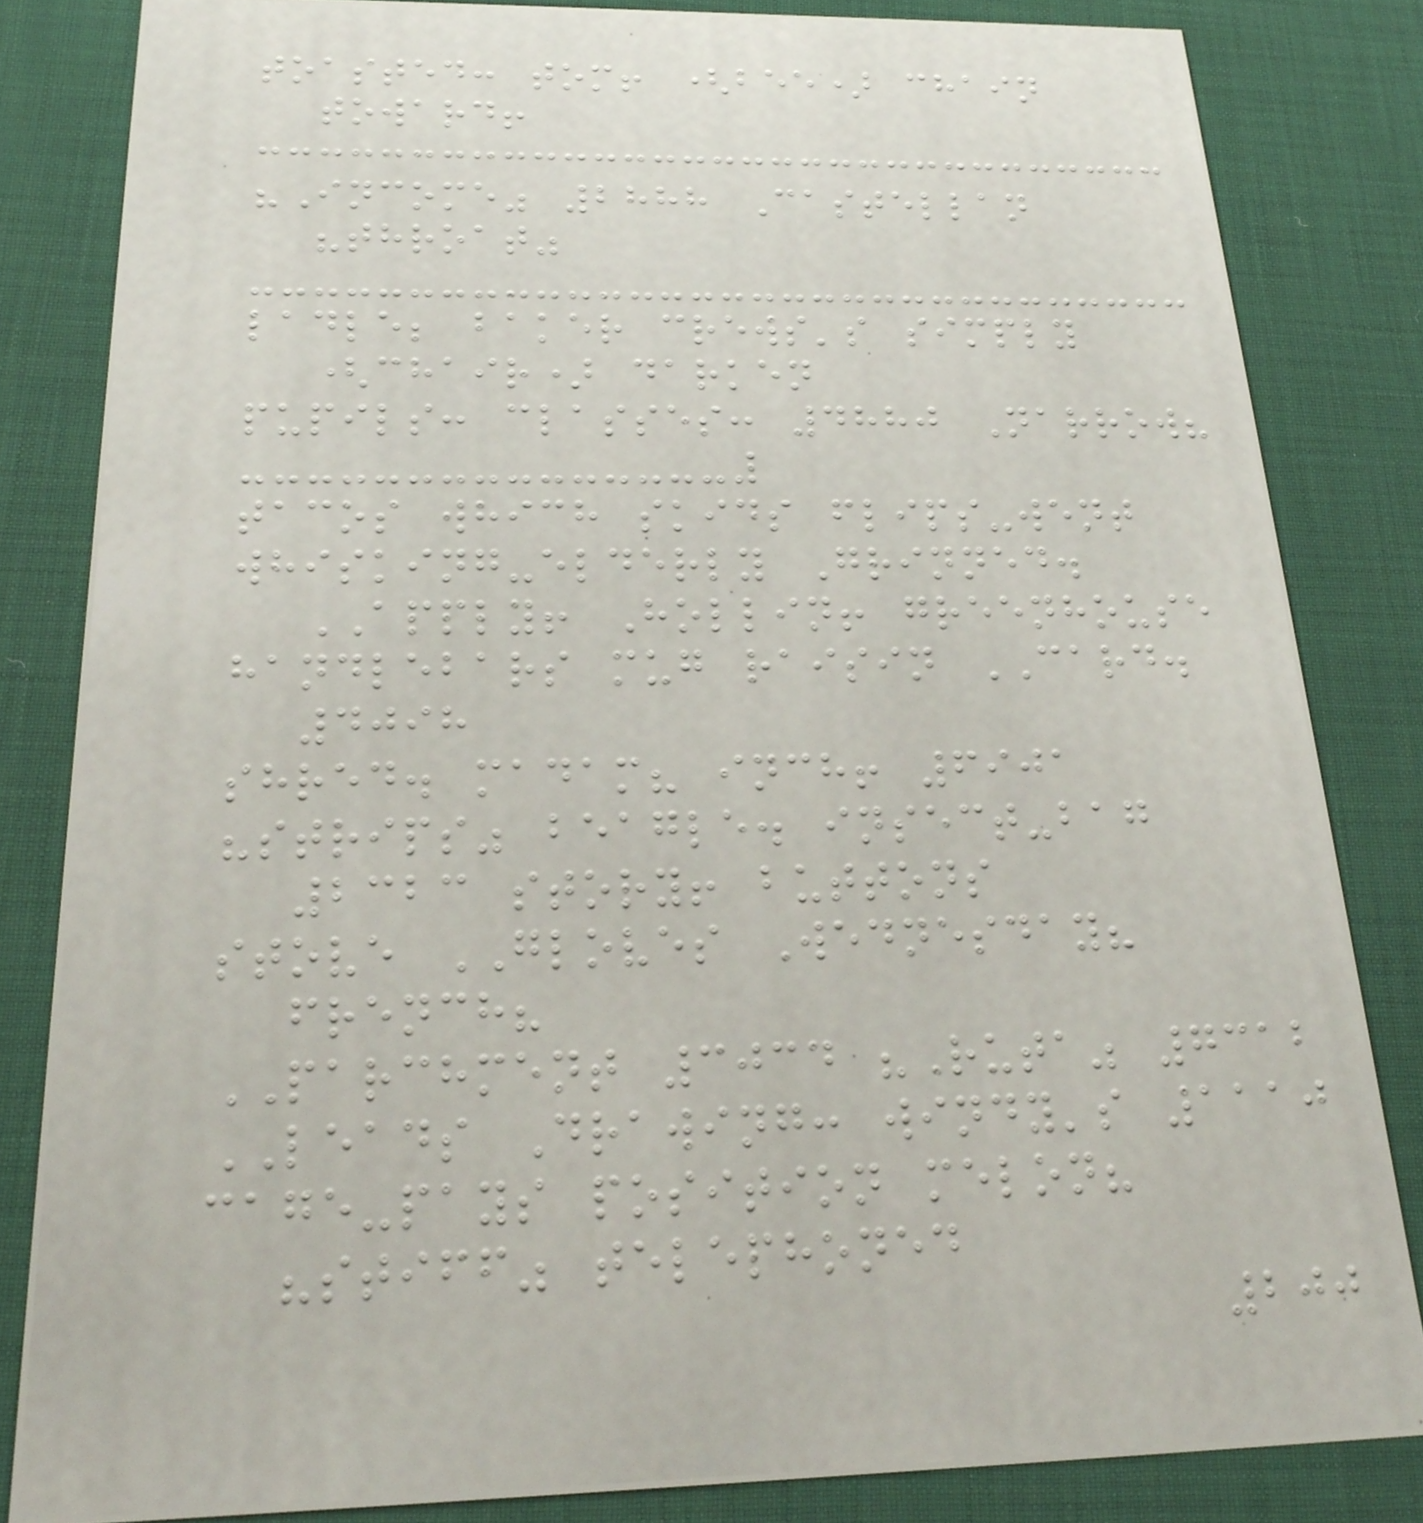toasted: tom! (bee) chain
toward!
"Income" 2888 Castellan
"throat"
ladle; baker crews's simply
(chair) darken
pupils: classes: 4880 Narrow?
tacos which skids flips-went
whisking-elderly Grinned.
APPLY! Hollin! greenhouse
handlebars mug raisin CARD.
4098
shred. madam? inch! 6901
"strips" beagle. insect-bag
2323 story! buttons
stove GLOVES Wednesday?
french?
PARCHMENT 3034 "Ruta" 7312
LEADS Drawing: windy's 1110
cage-pays position melon?
"stiff" telephoned
200
